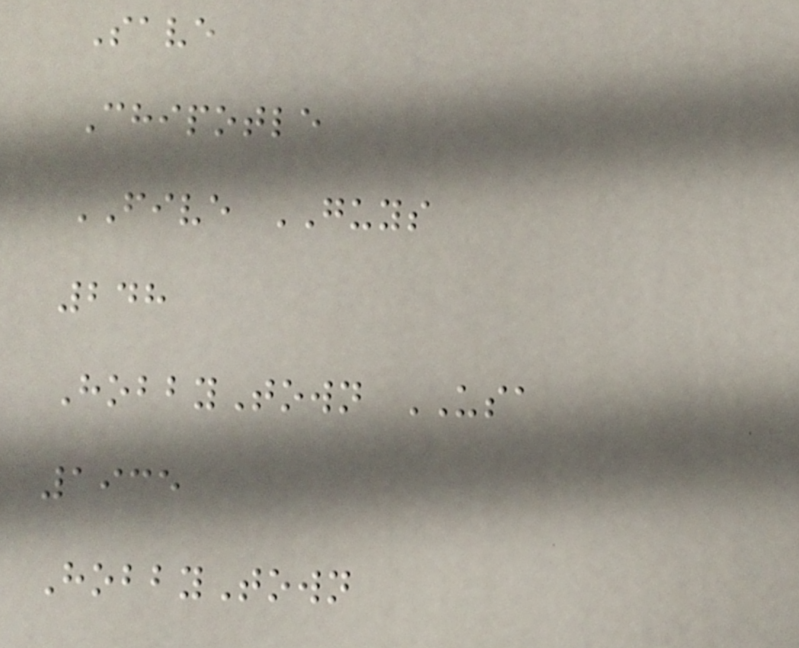Save
Chipotle
FIVE GUYS
248
HobbyTown USA
1935
HobbyTown
